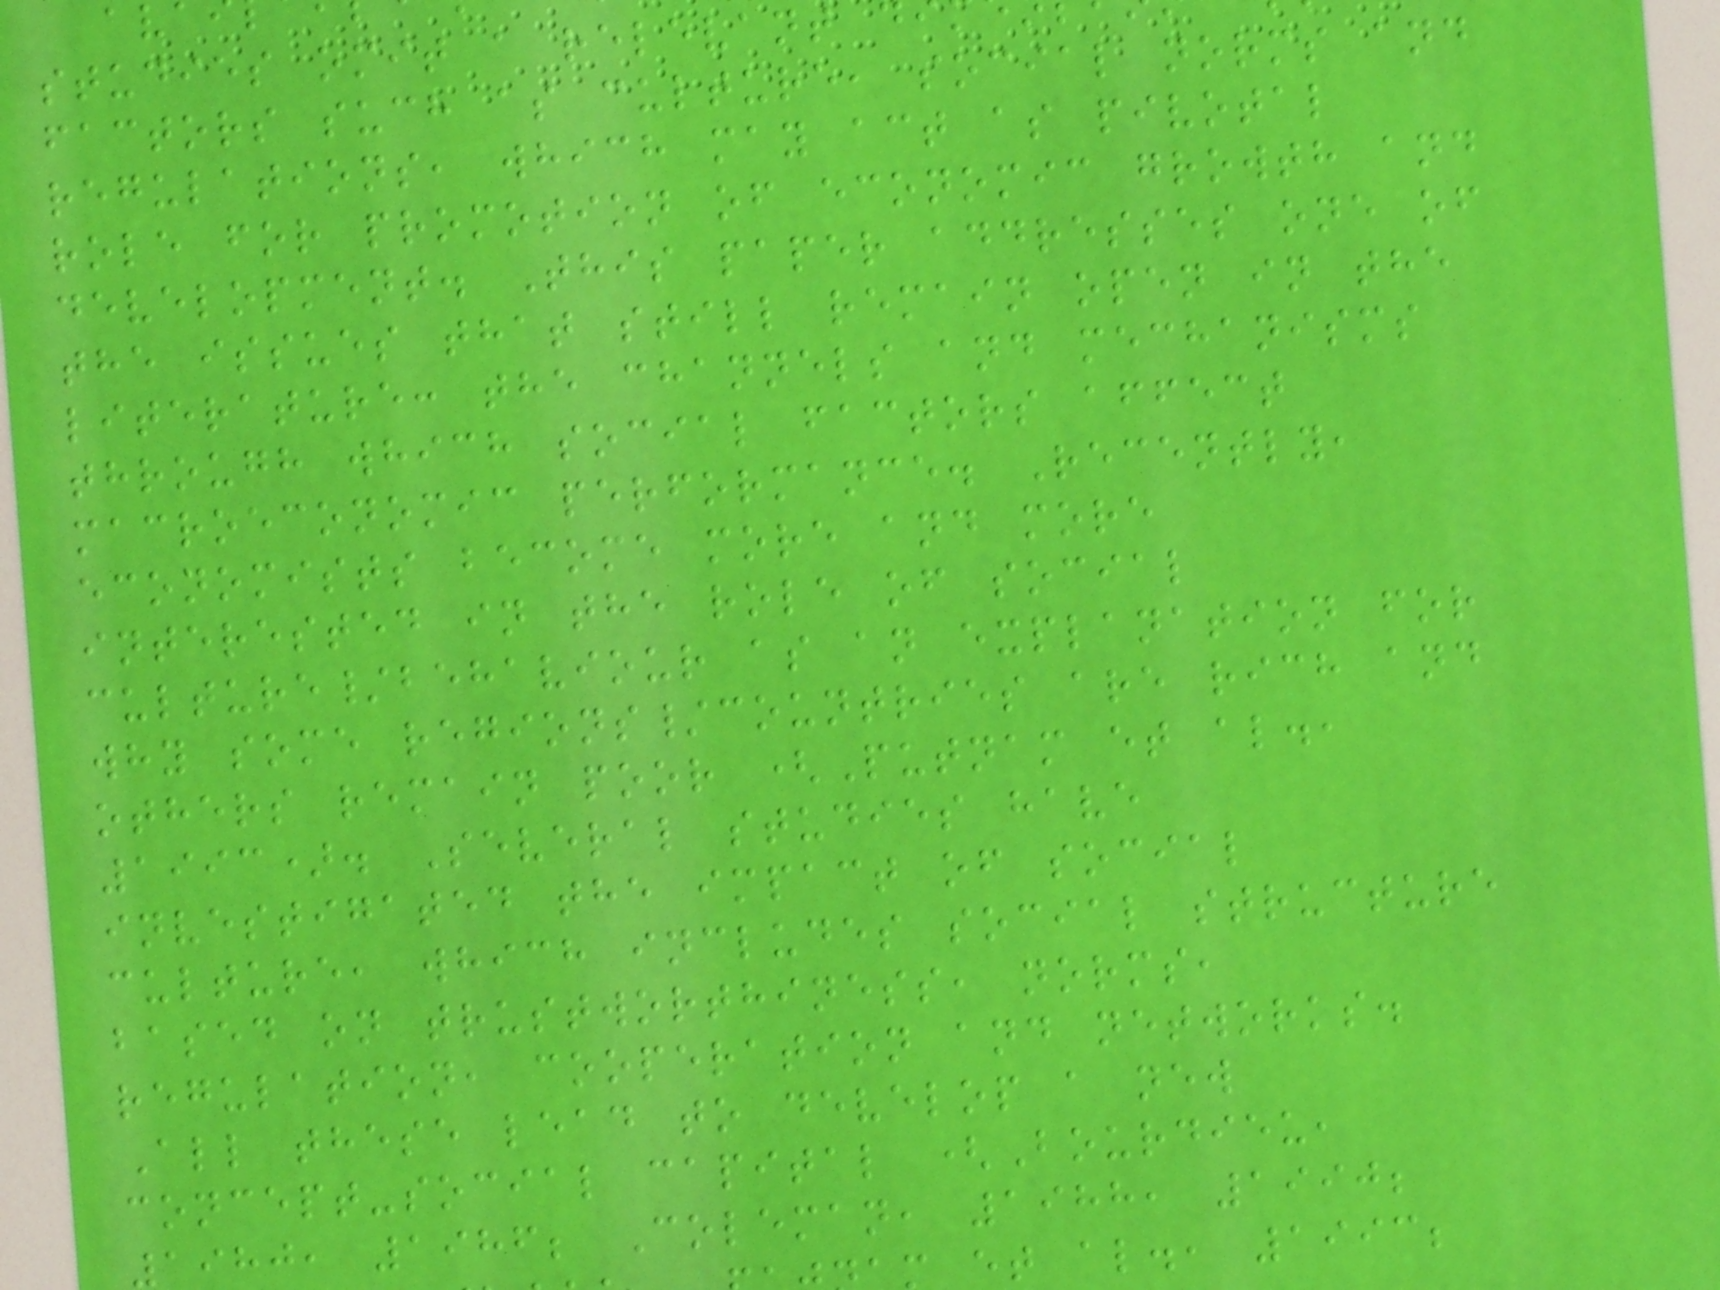studies omit a relevant
factors such as culture, social norms and
regulations, which may act as pivotal
role for promotion of economic growth and
development. This paper addresses one of
the issues that still remain open in the
literature: the channels and mechanisms
through which social factors affect
macroeconomic performance. Recently,
economists become more and more
interested in the role of social
culture/behaviour as an explanation for
why some regions/countries are rich and
others remain poor (Putnam et al.,
1993). Several studies have
investigated the impact of social
culture, which includes social structure
based on trustworthiness, norms,
regulation, cooperation and networks.
All these lead to develop a new
concept-social capital (Bourdieu,
1980, 1986; Coleman, 1988, 1990;
et al., 1993;
